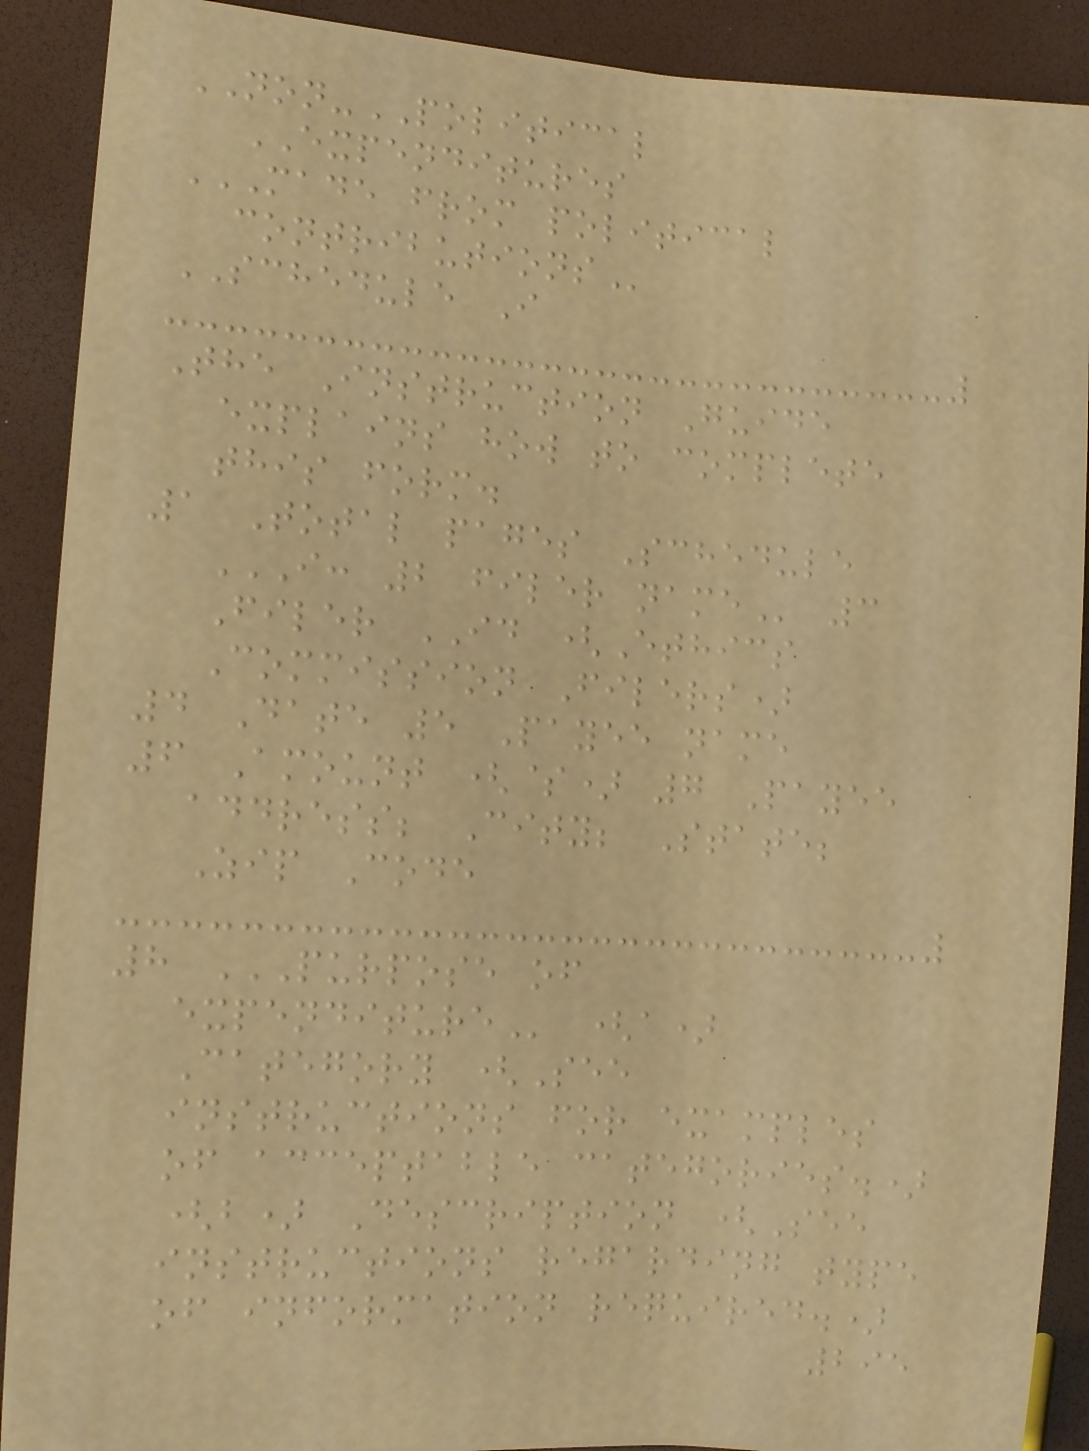NON-POLITICAL
EXPENDITURES
MADE FROM POLITICAL
CONTRIBUTIONS
SCHEDULE I
The Instruction Guide
explains how to complete
this form.
1 Total pages Schedule
I: 2 FILER NAME 3
Filer ID (Ethics
Commission Filers)
4 Date 5 Payee name
6 Amount ($) 7 Payee
address; City; State;
Zip Code
8 PURPOSE OF
EXPENDITURE (a)
Category (See
instructions for examples
of acceptable categories.)
(b) Description (See
instructions regarding type
of information required.)
295
